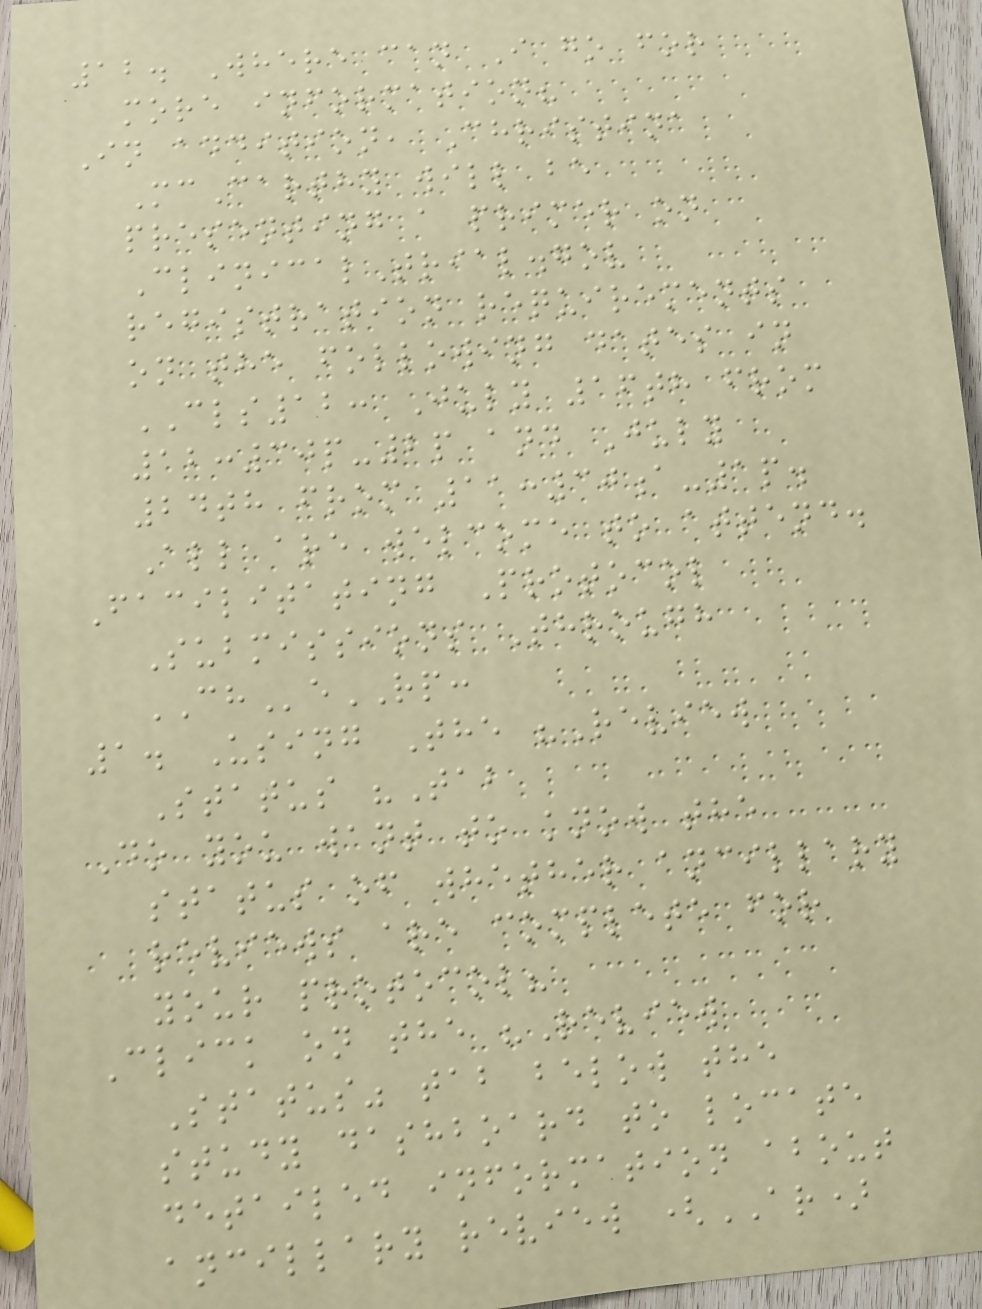12. Where can I go for
more information?
In addition, Christina
McCarthy will be
presenting a primer on
ClinicalTrial.gov
registration requirements
on the following dates in
CLS12: July 16th from
12:30p-2p and July
24th from 11:30a-1p.
All are welcome to attend.
Facilitating Protocol
Submissions Through
CHeRP:
1. Using The "Review
Status "Tab
Do you want to know the
status of whether ancillary
reviews are complete for
your protocol?
Click on the "Review
Status" tab below the
study dashboard to locate
detailed information about
ancillary review (AR)
